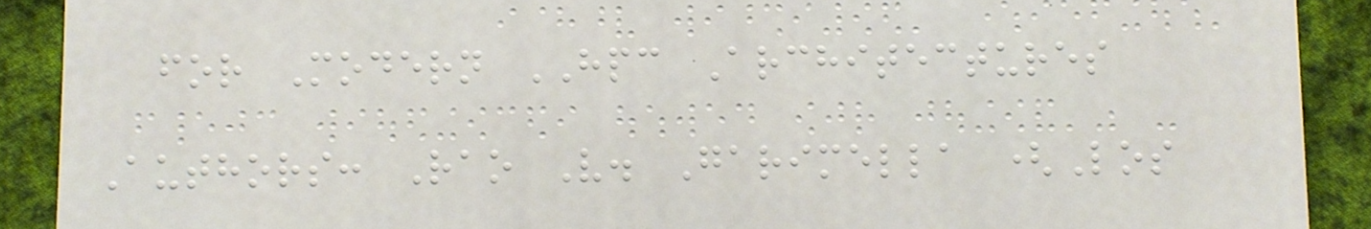for Modern HPC Architectures
Authors: Rao V. Garimella (Los
